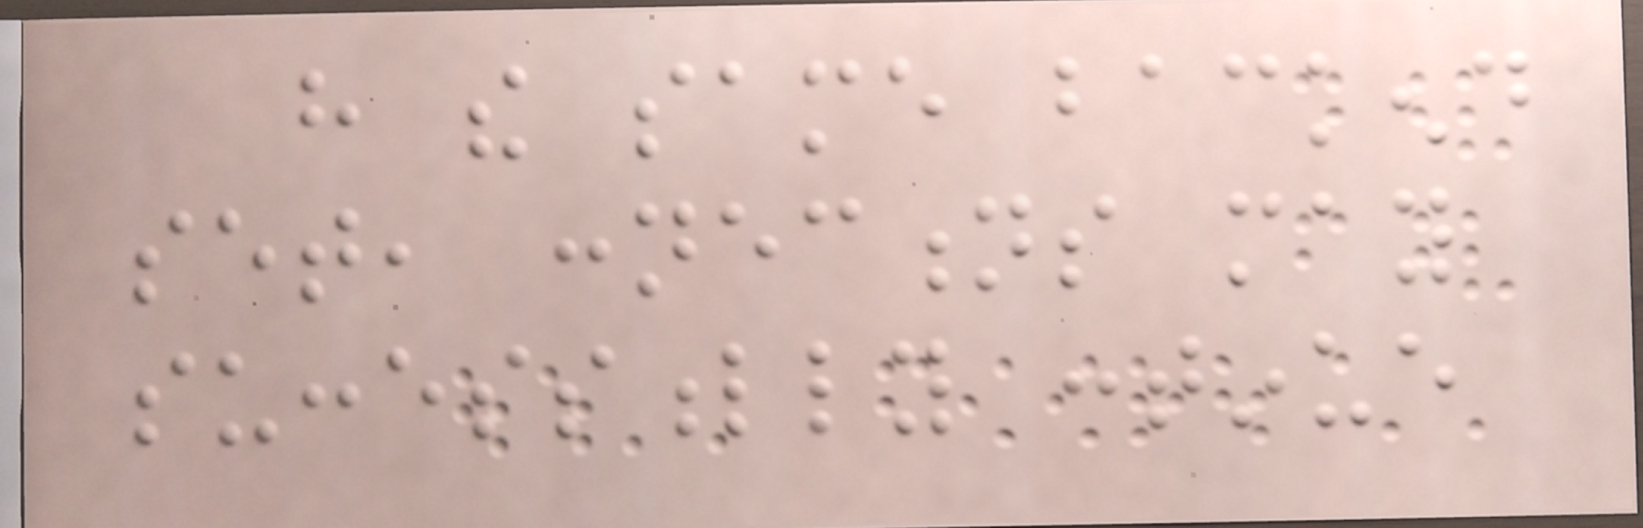have the same backend
set, connections may
successfully continue
